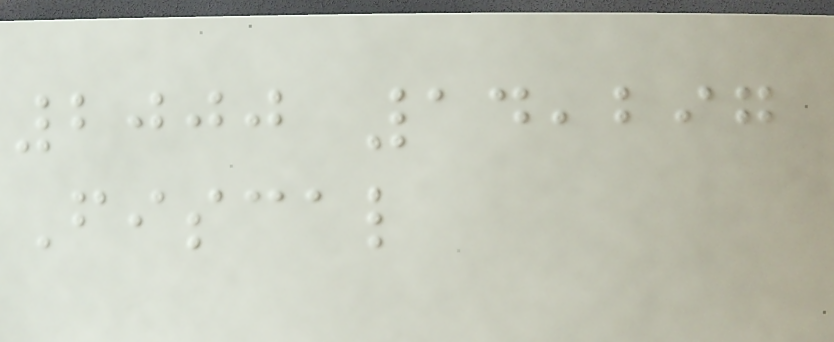2000 14,297
Fiscal
